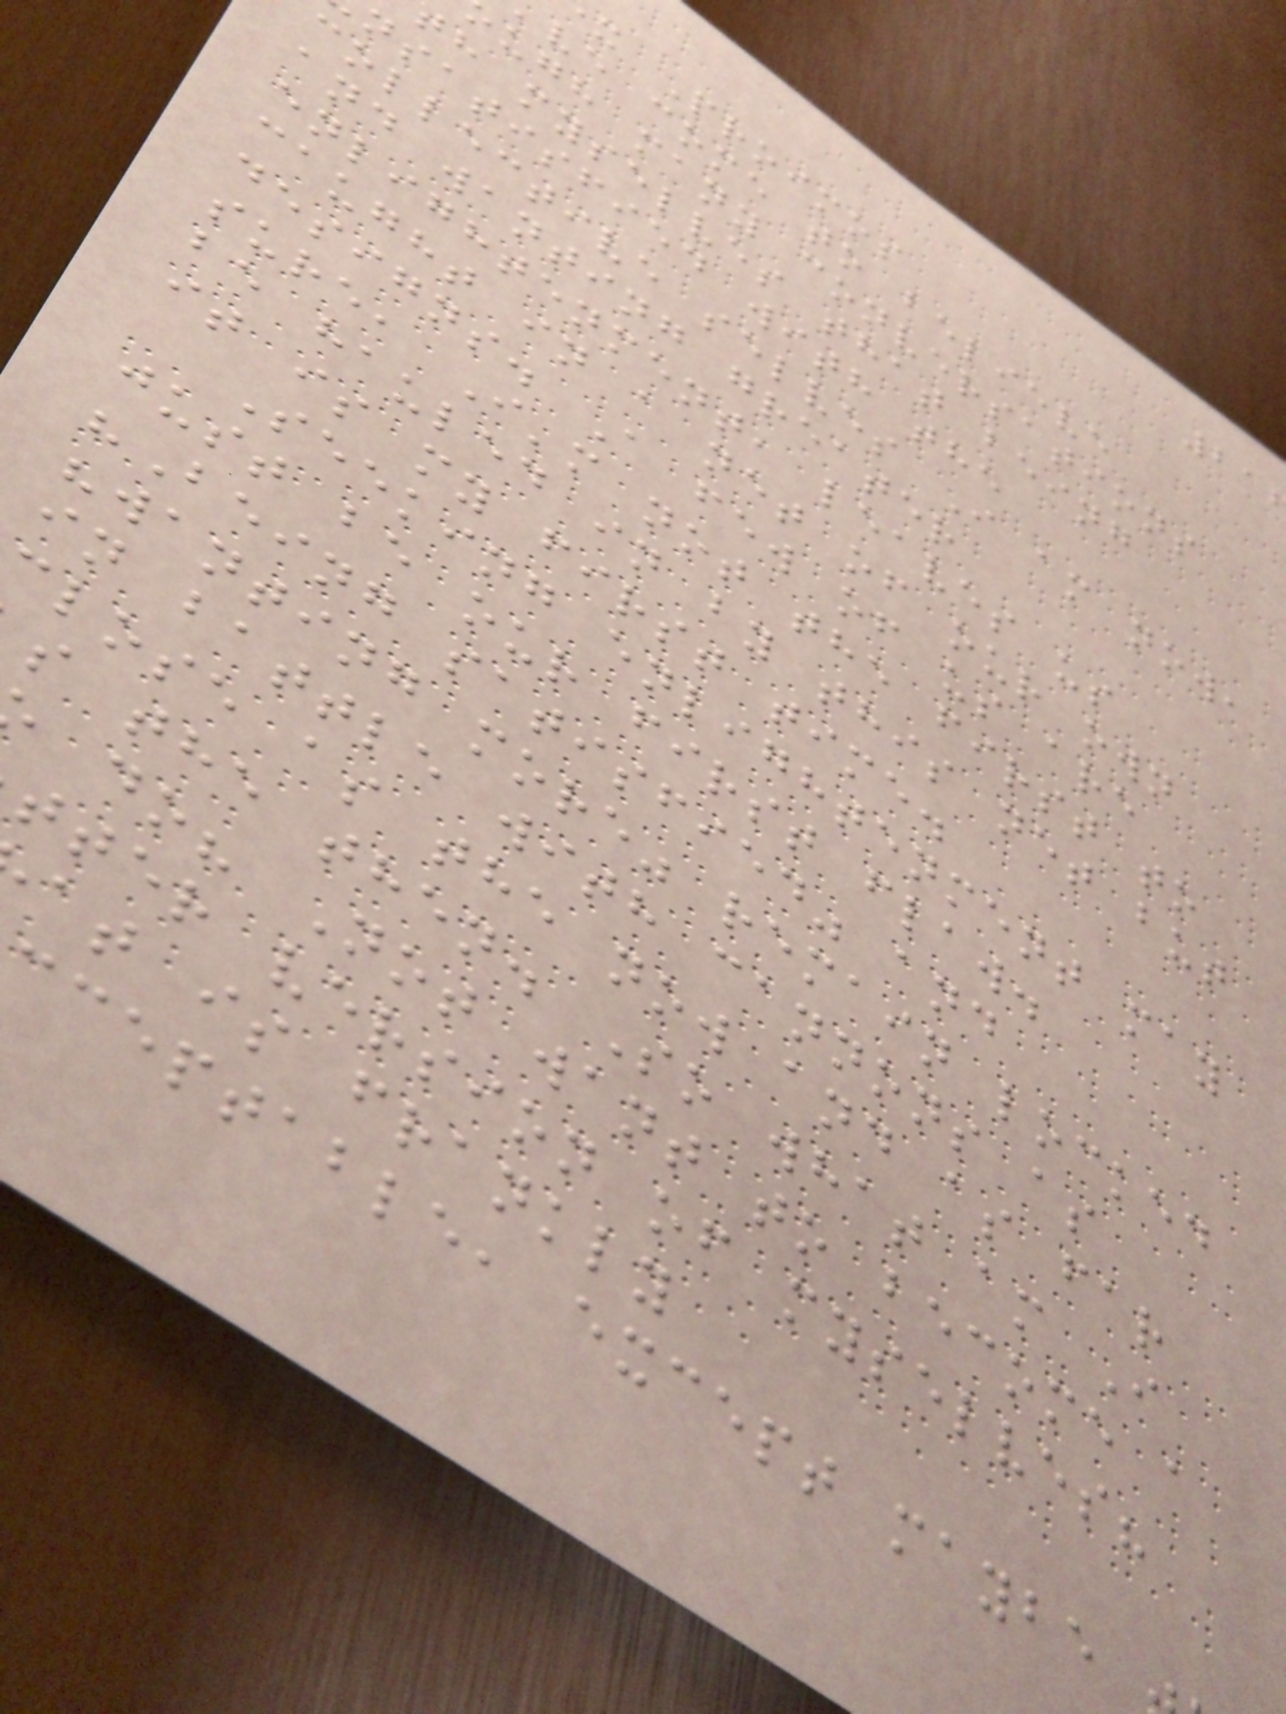x Proimos
ve come to believe
ugh many conversations
th myselves that being
nsatisfied with the
collective selves I am now,
and wanting greater
enlightenment, leaves us
caught in a net of our own
designs. A few of us are
sure, I'm not the first to
be hauled in by this net but
it is my first time.
Seeking enlightenment may
just be our first flaw.
"Being satisfied" and
"wanting more" remain locked
in battle with cannons as
close as the now and as far
s the then. So what am I
do? Not want to become a
tter version of myselves?
at is frankly
cceptable, except maybe
